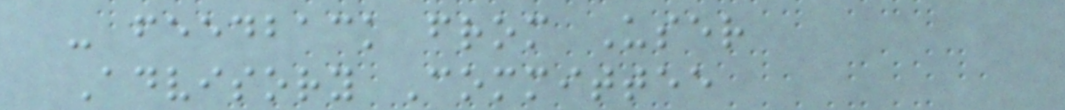- feedback from User
Advisory Committee
